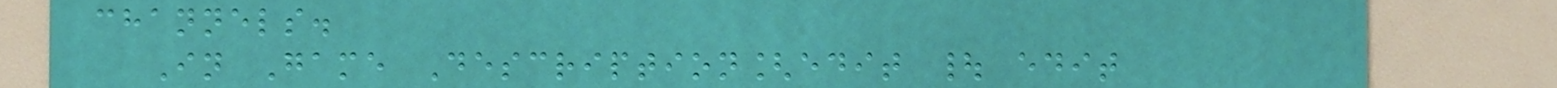channels.
In Game Description[edit | edit
